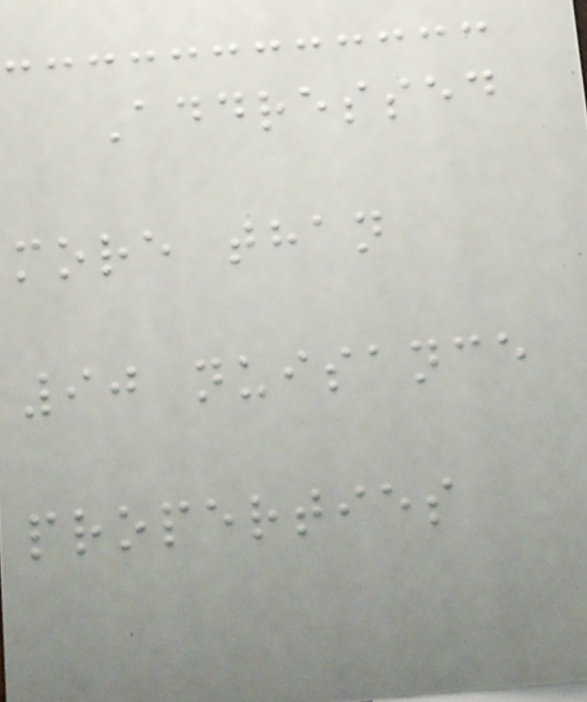Addressed
more than
90 nuisance
properties
